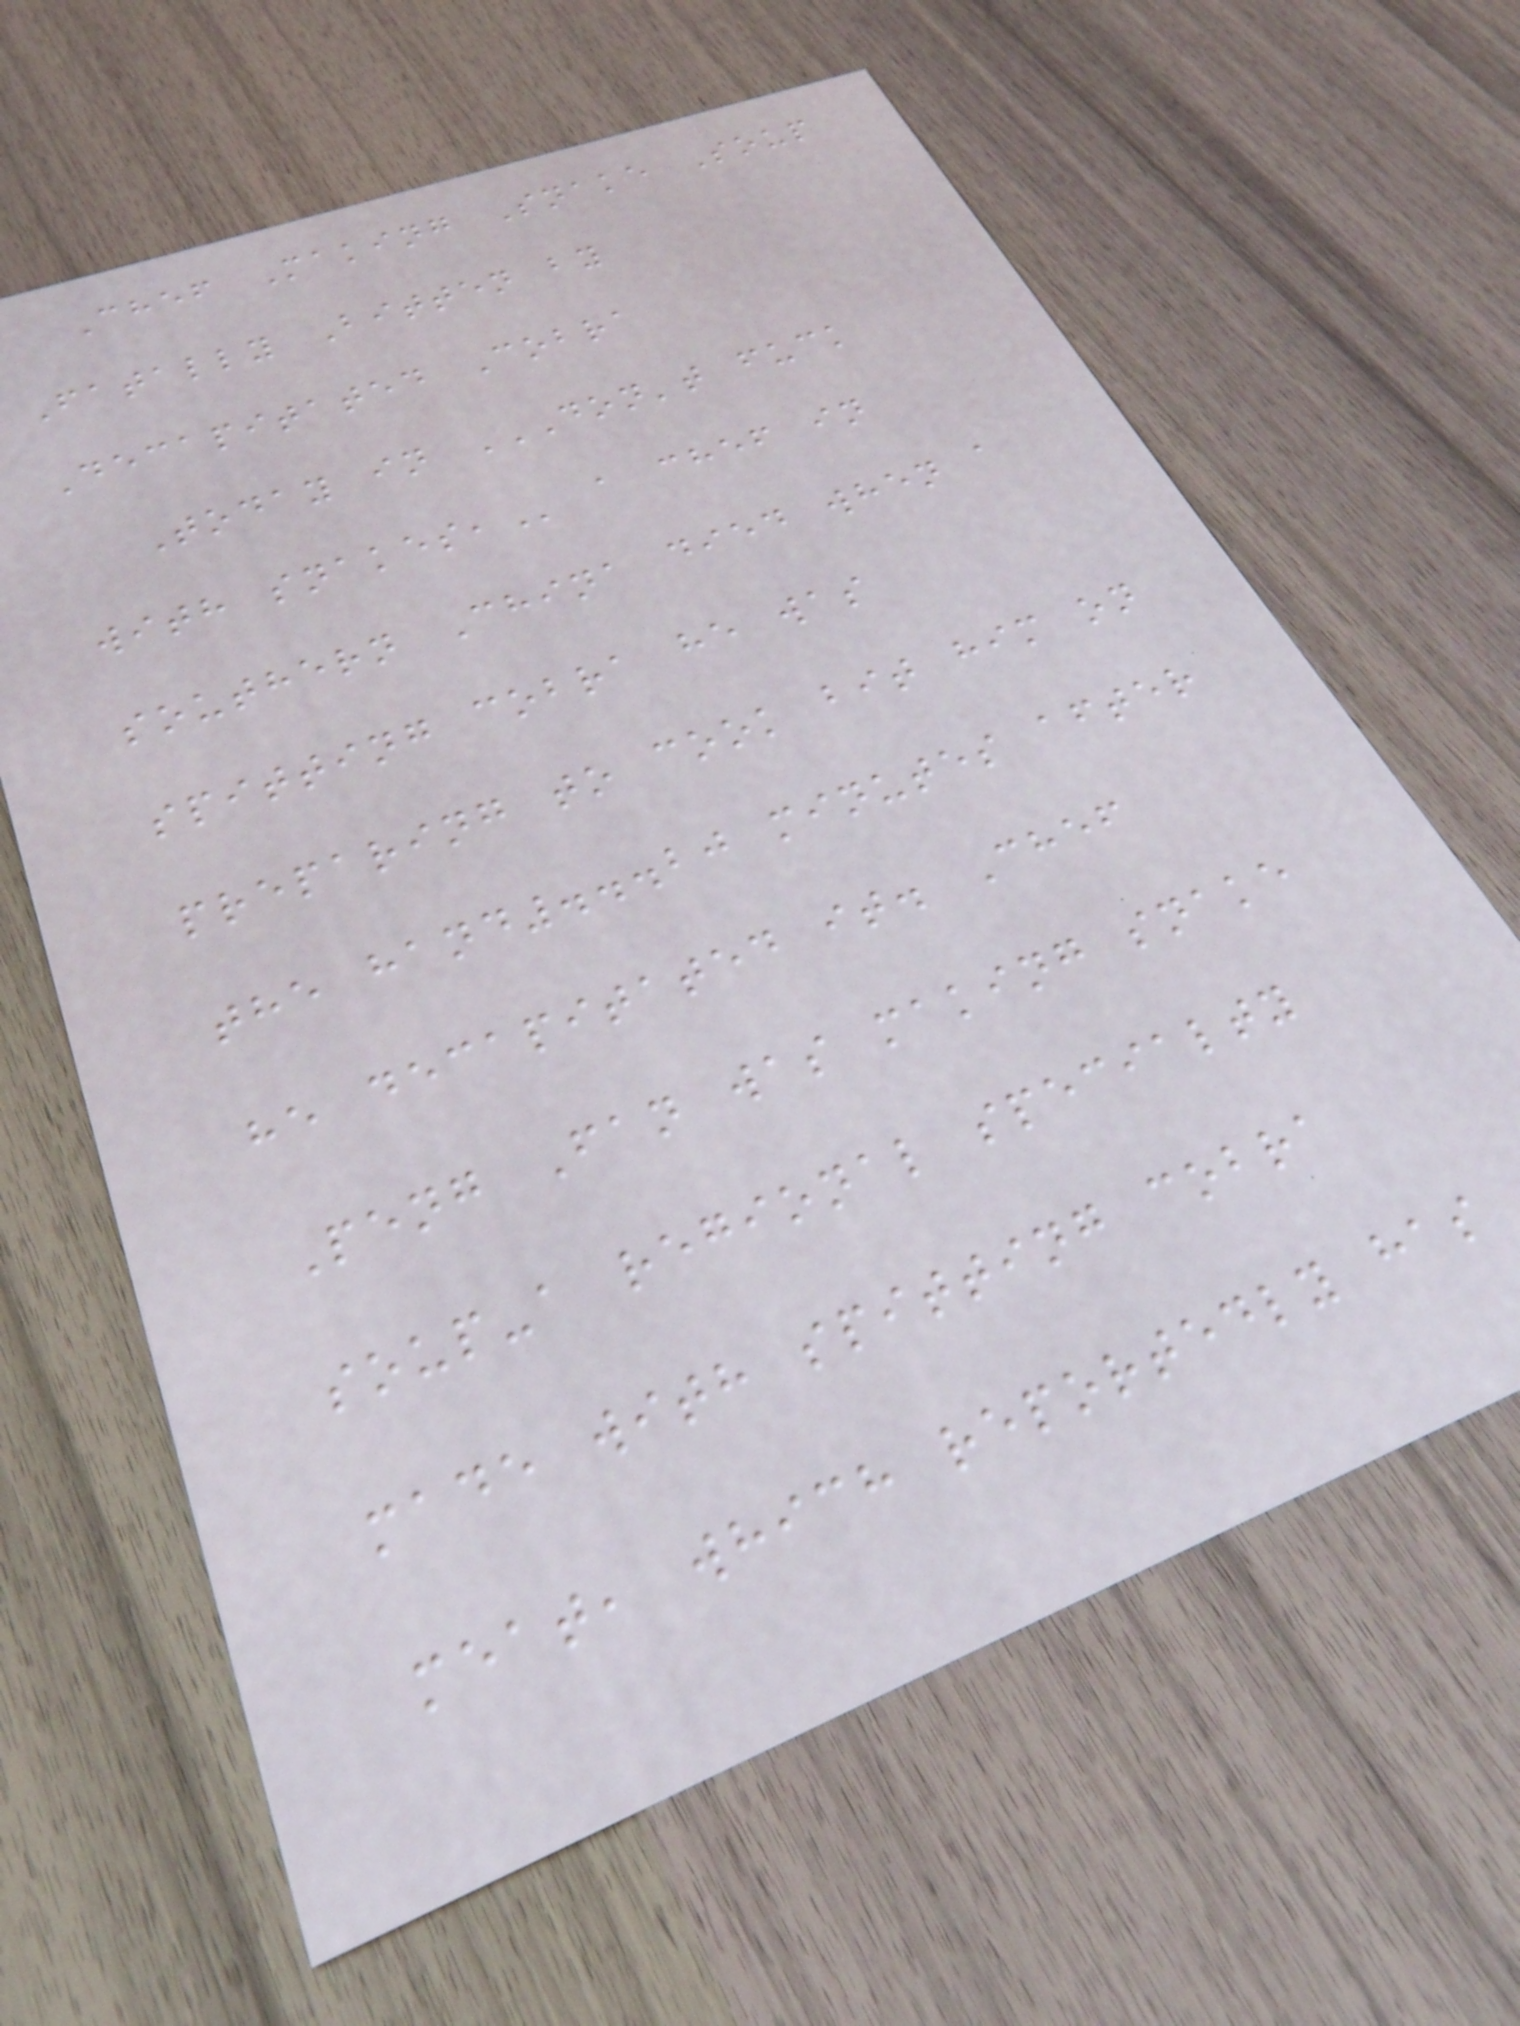Chef Making Snake Soup
Fatally Bitten by
Decapitated Cobra
Today in DON'T FUCK
WITH SNAKES, a chef in
southern China died when a
spitting cobra he was
preparing to cook bit him on
the hand...20 minutes after
he decapitated it. Chef
Peng Fan was making snake
soup-a regional specialty
made with spitting cobra
meat, which reportedly has
